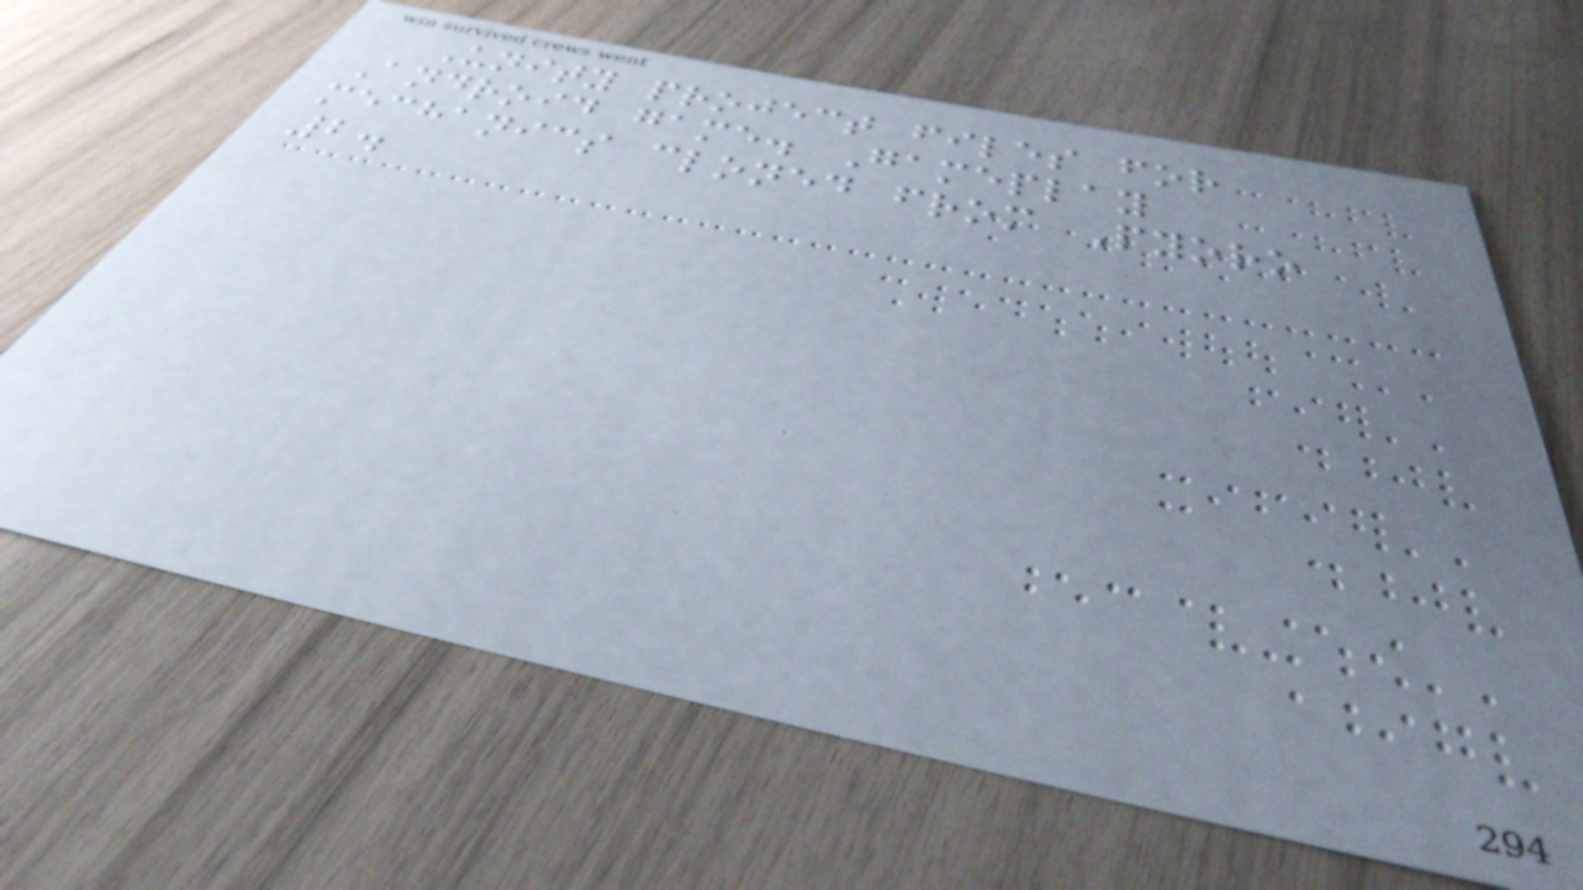Unity project files for
Android game. Gameplay
mechanics cloned from Pyoro
2.
